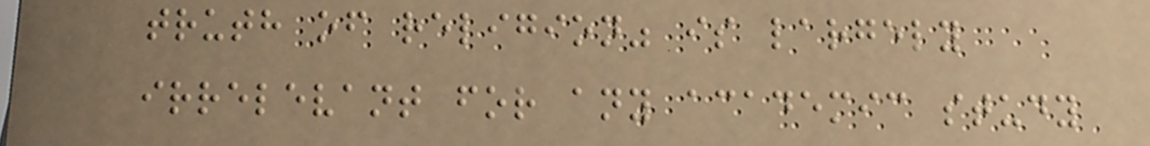truth of religion" is largely
irrelevant for any academic study
